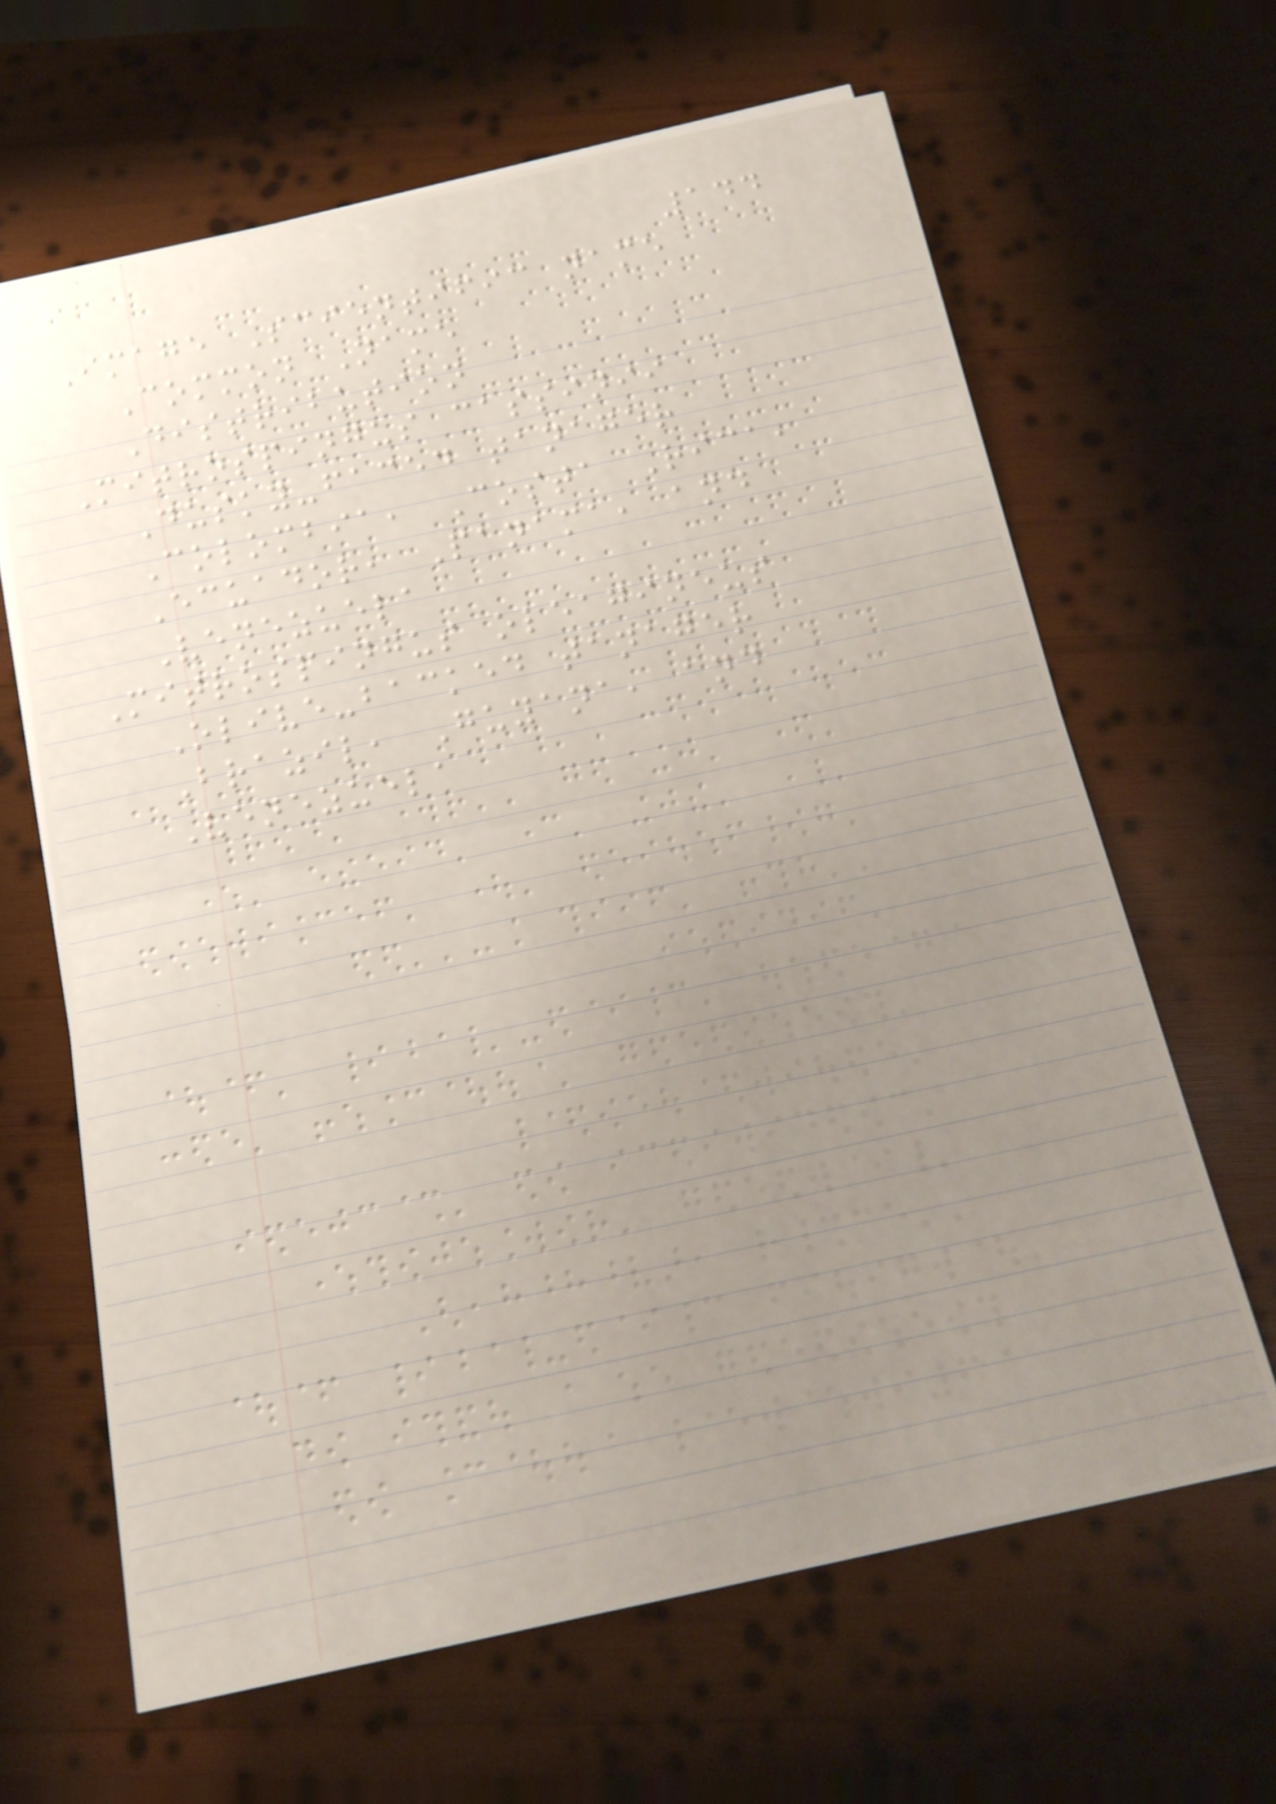144
Image Scientific name
Common Name
Distribution
Mitrospingus cassinii
Dusky-faced tanager
Colombia, Costa Rica,
Ecuador, Panama, and
Venezuela
Mitrospingus oleagineus
Olive-backed tanager
Brazil, Guyana, and
Venezuela
